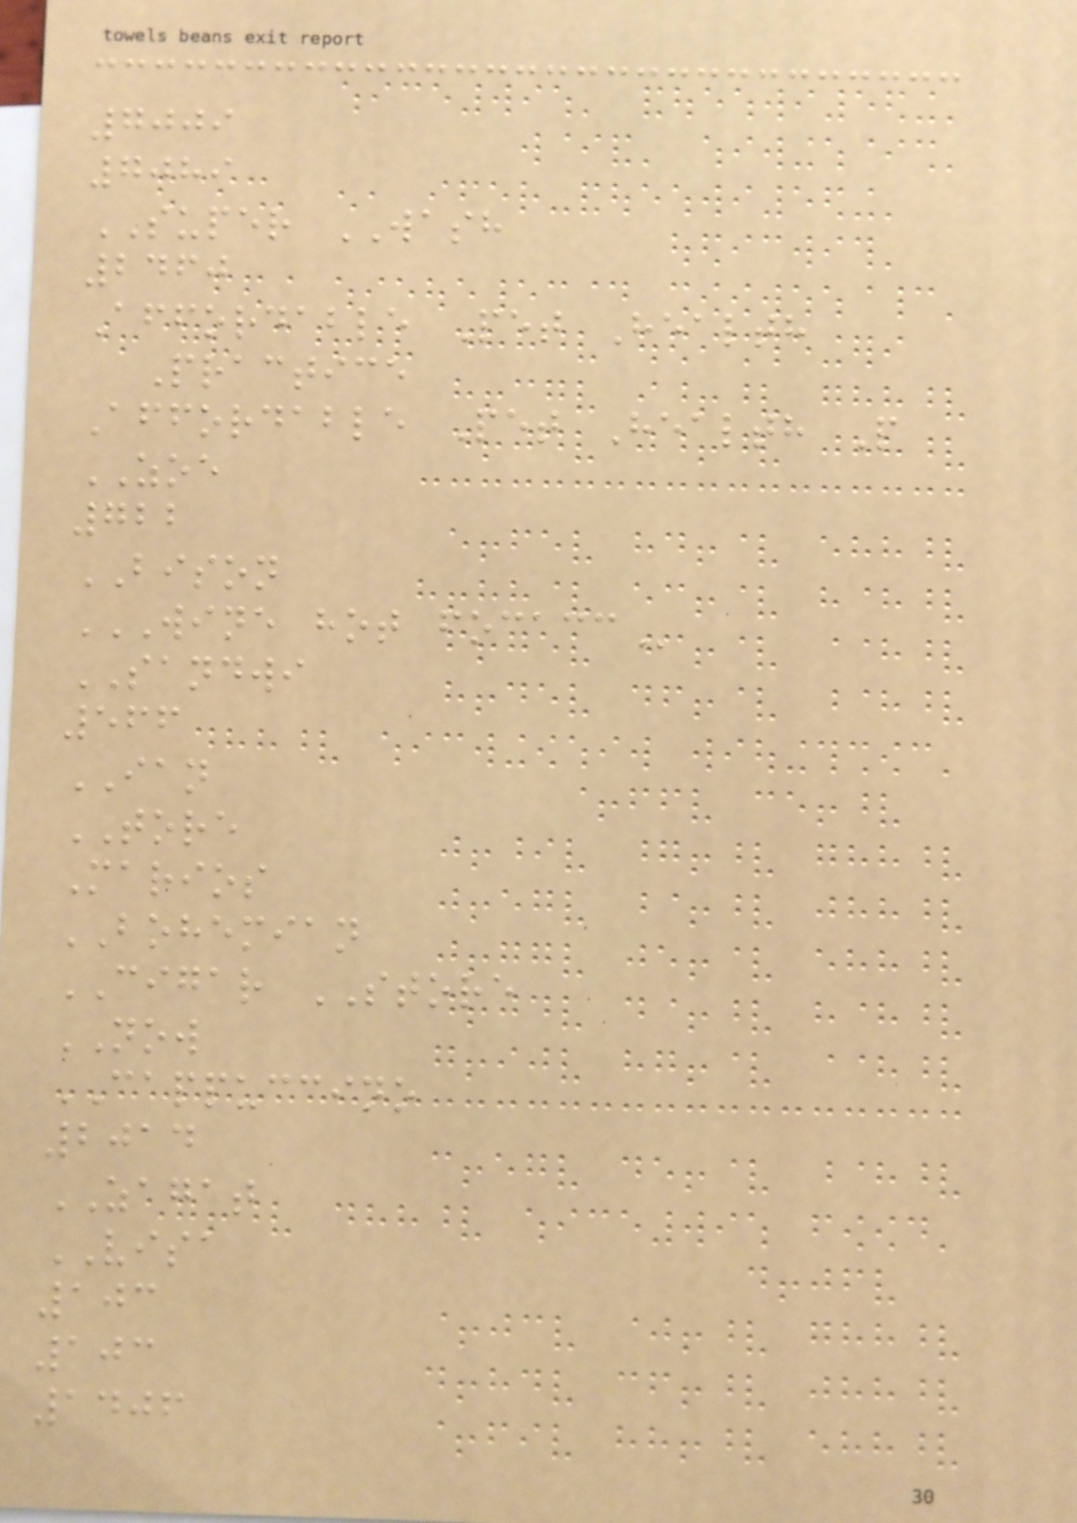7009
7089
SUPER WASH
2460
Affordable Pet Health
Practice
Affordable Pet Health P
ZOE
722
BISON
WINE HOT FOCACC
SANDWI
566
IAN
TORE
Marios
BOHEMIAN
CIGAR STORE
NOW
CAPPUCCINO
2014
ZAGAT
VISA
103
103
1406
